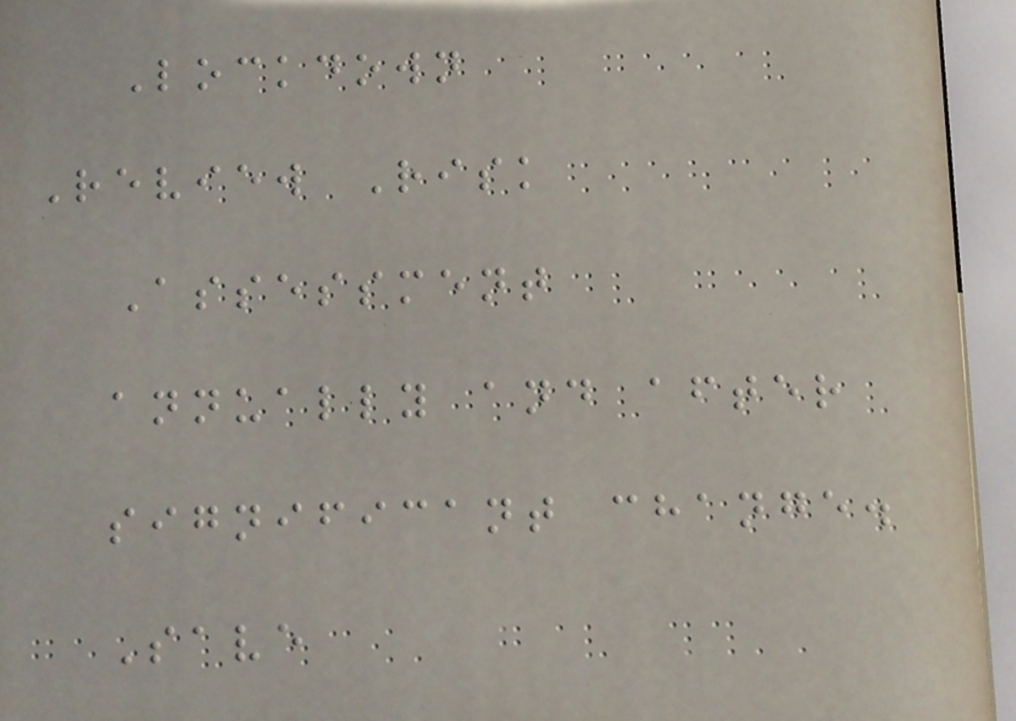Lockdown
Review Risk
Assessment
annually and after
significant change.
Save
